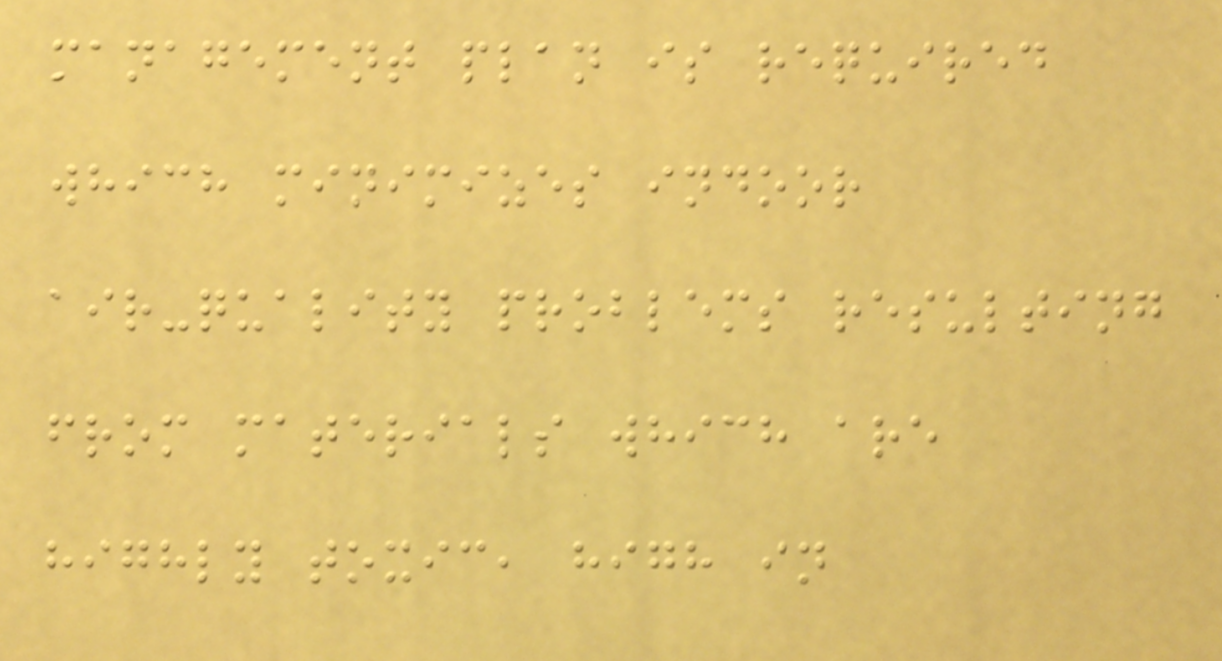management plan is required
which minimizes indoor
air-quality problems resulting
from materials which are
highly toxic, high in
